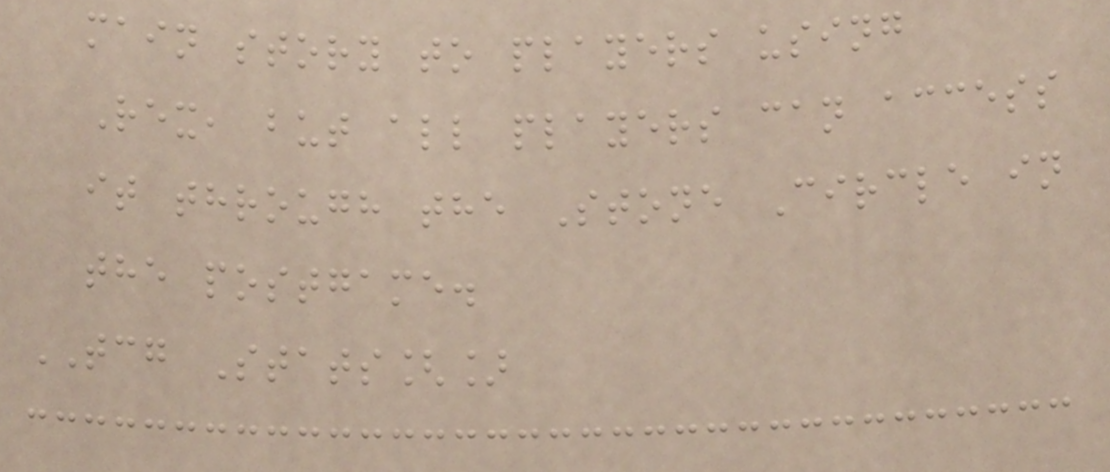main story to players using
Rex, but all players can access
it through the Stone Circle in
the postgame.
TCG Stats[]
